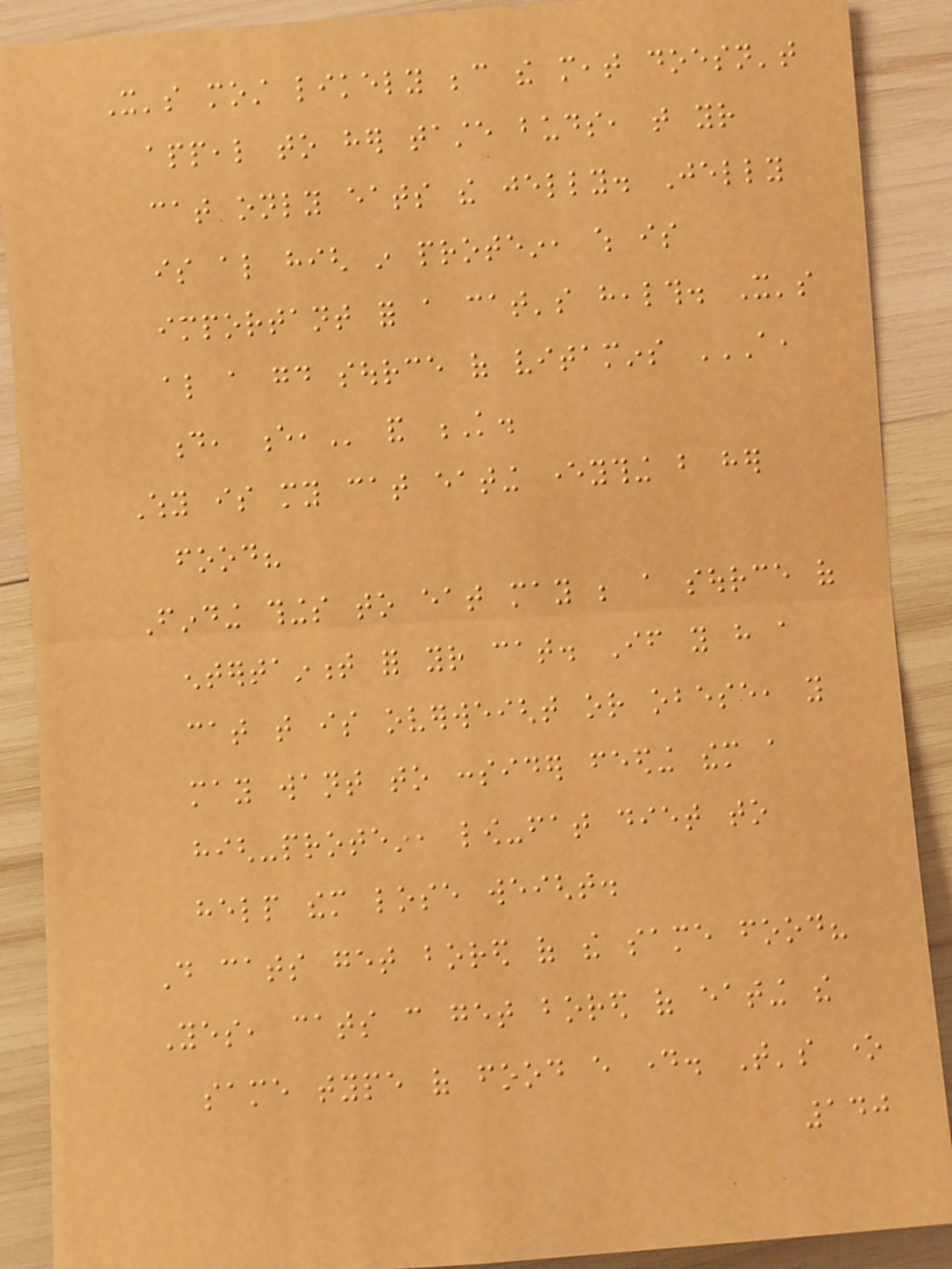It's most likely because the meat doesn't
appeal to her taste buds, that your
cat only eats the jelly. Jelly
is also high in protein, which is
important for a cat's health. It's
also a good source of vitamins A,
D, E, and K.
Why is my cat eating everything but her
food?
Finding things to eat may be a source of
entertainment for your cat. If you have a
cat that is overweight or obese, you
may want to consider feeding them a
high-protein, low-fat diet to
help them lose weight.
Do cats get bored of the same food?
Yes, cats can get bored of eating the
same type of food every day. That's one
140
